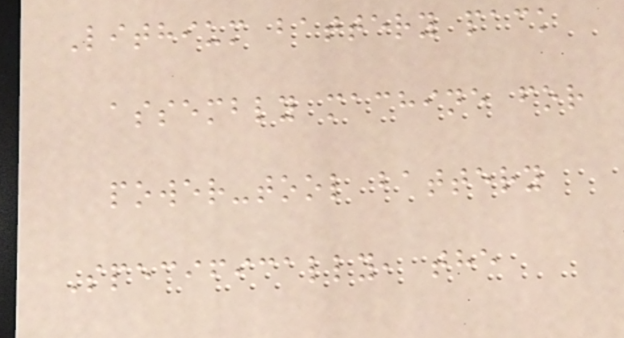Lithium battery pack
assembly machine for
power-tool battery
Specifically, the
